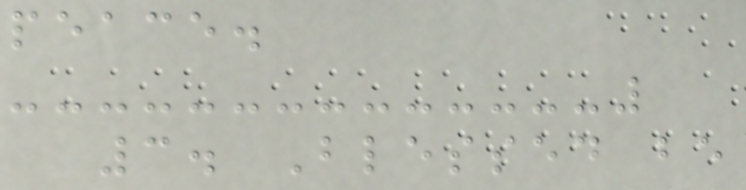peace.
3. Blessed be
